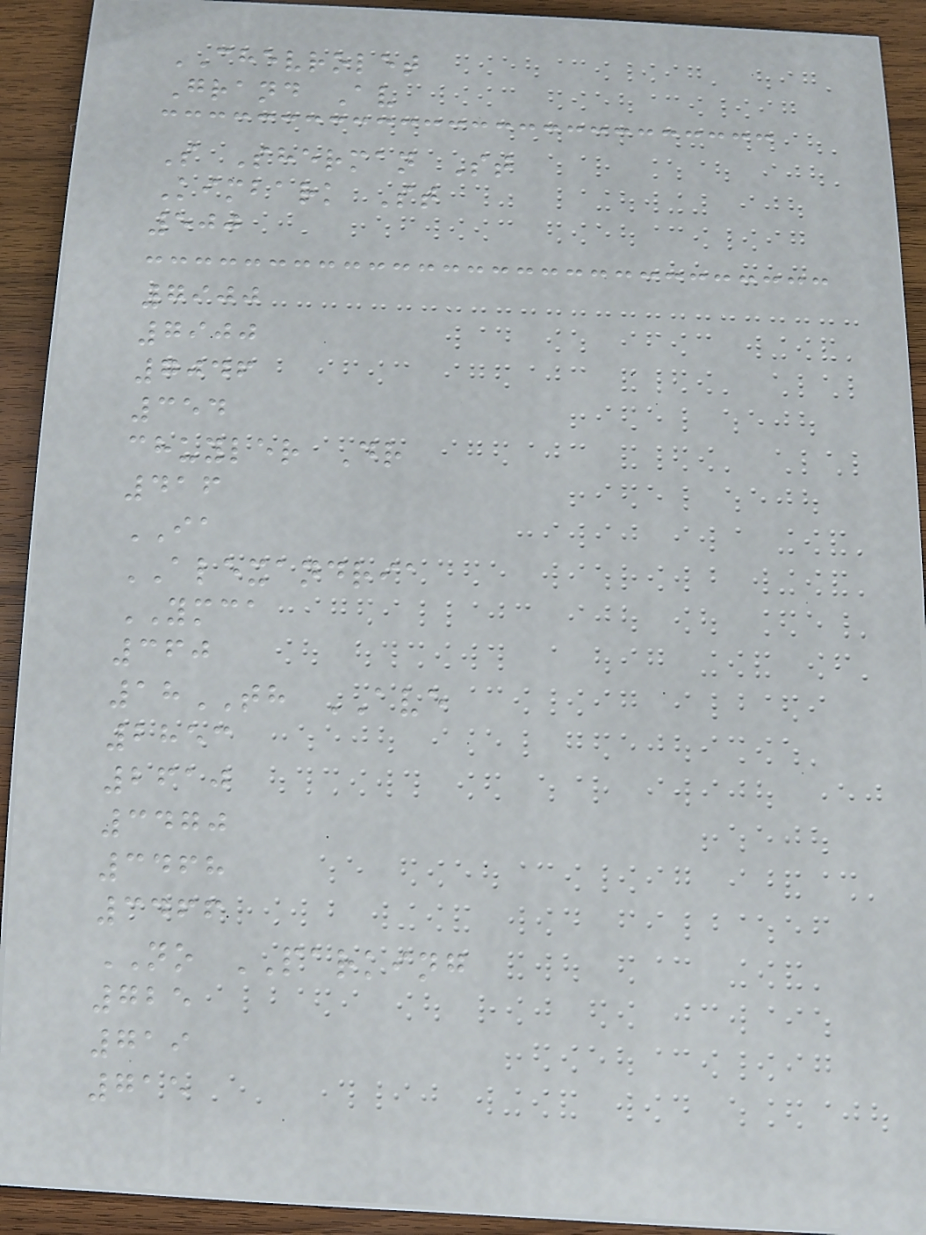CHEVROLET
Grand Av
S Sherman St
Kimbark St
500
7900
7900
7046
354
chuyler Dr
416
IA
ALEXANDRIA
YMCA
360
18TH AVE
2853
2610
3470
3468
3466
NO PARKING
725
719
715
